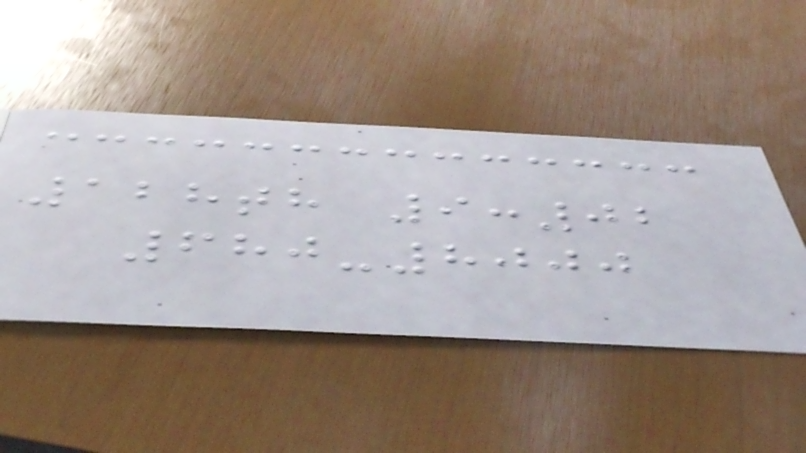128th 9:02
680-8000
